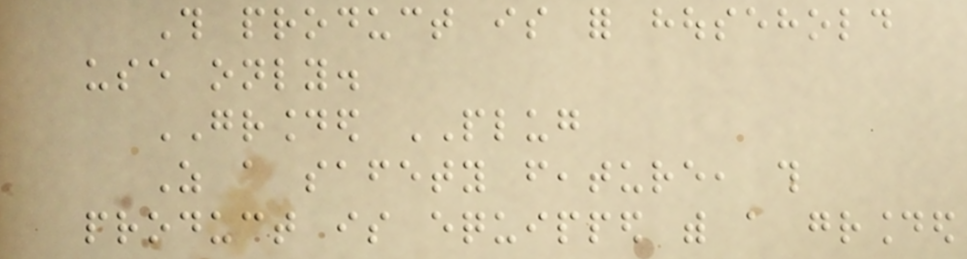This product is for household
use only.
GROUNDED PLUG
As a safety feature, this
product is equipped with a grounded
